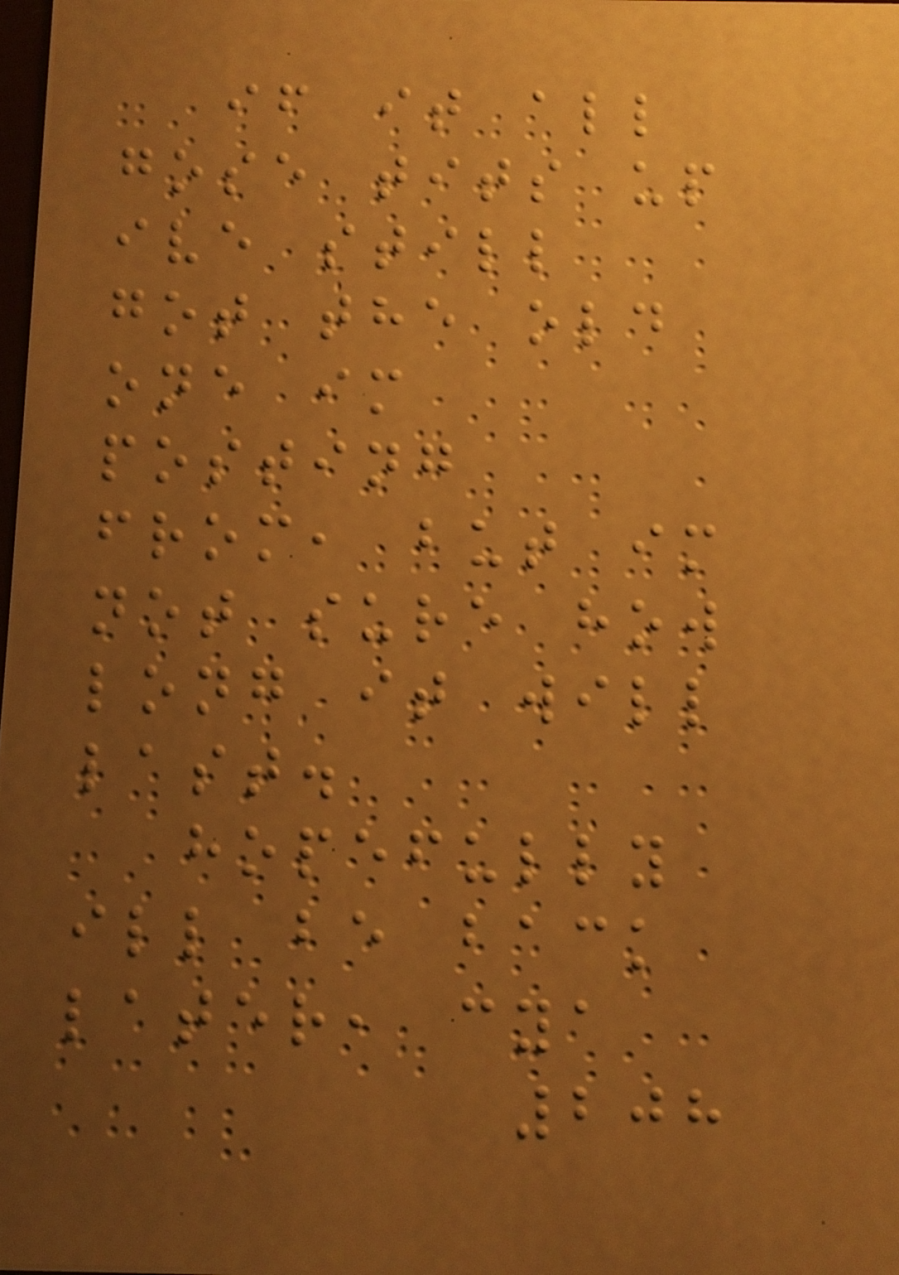if it all
gose tits up
ive still
got the old
one im
posting
from, but im
not sure how
long it will
last.
hopefully
ill be back
later, cya
208
